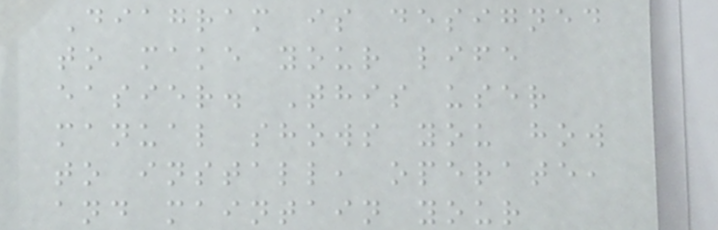Diagram is designed
to make your life
easier. This user
manual shows you how
to install, operate,
and maintain your
